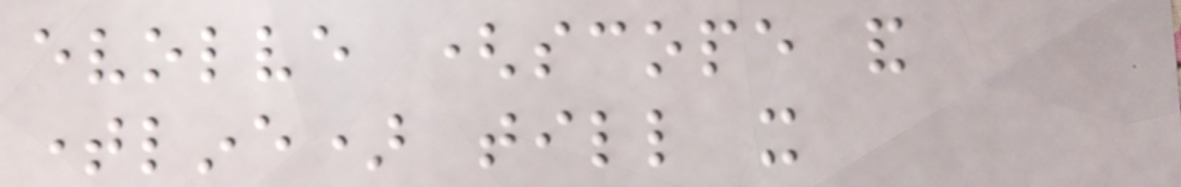evolve (scope and
timeline) till it
